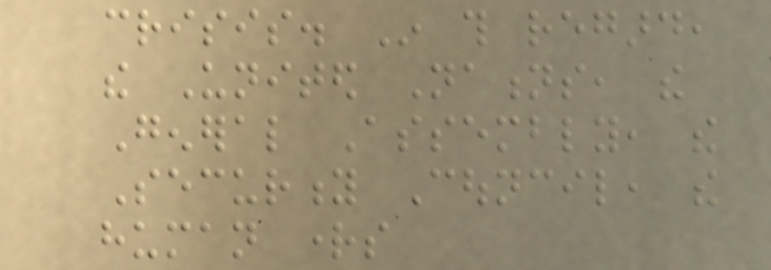crisis. In this regard,
the United Nations, the
General Assembly, the
Security Council, the
human rights
